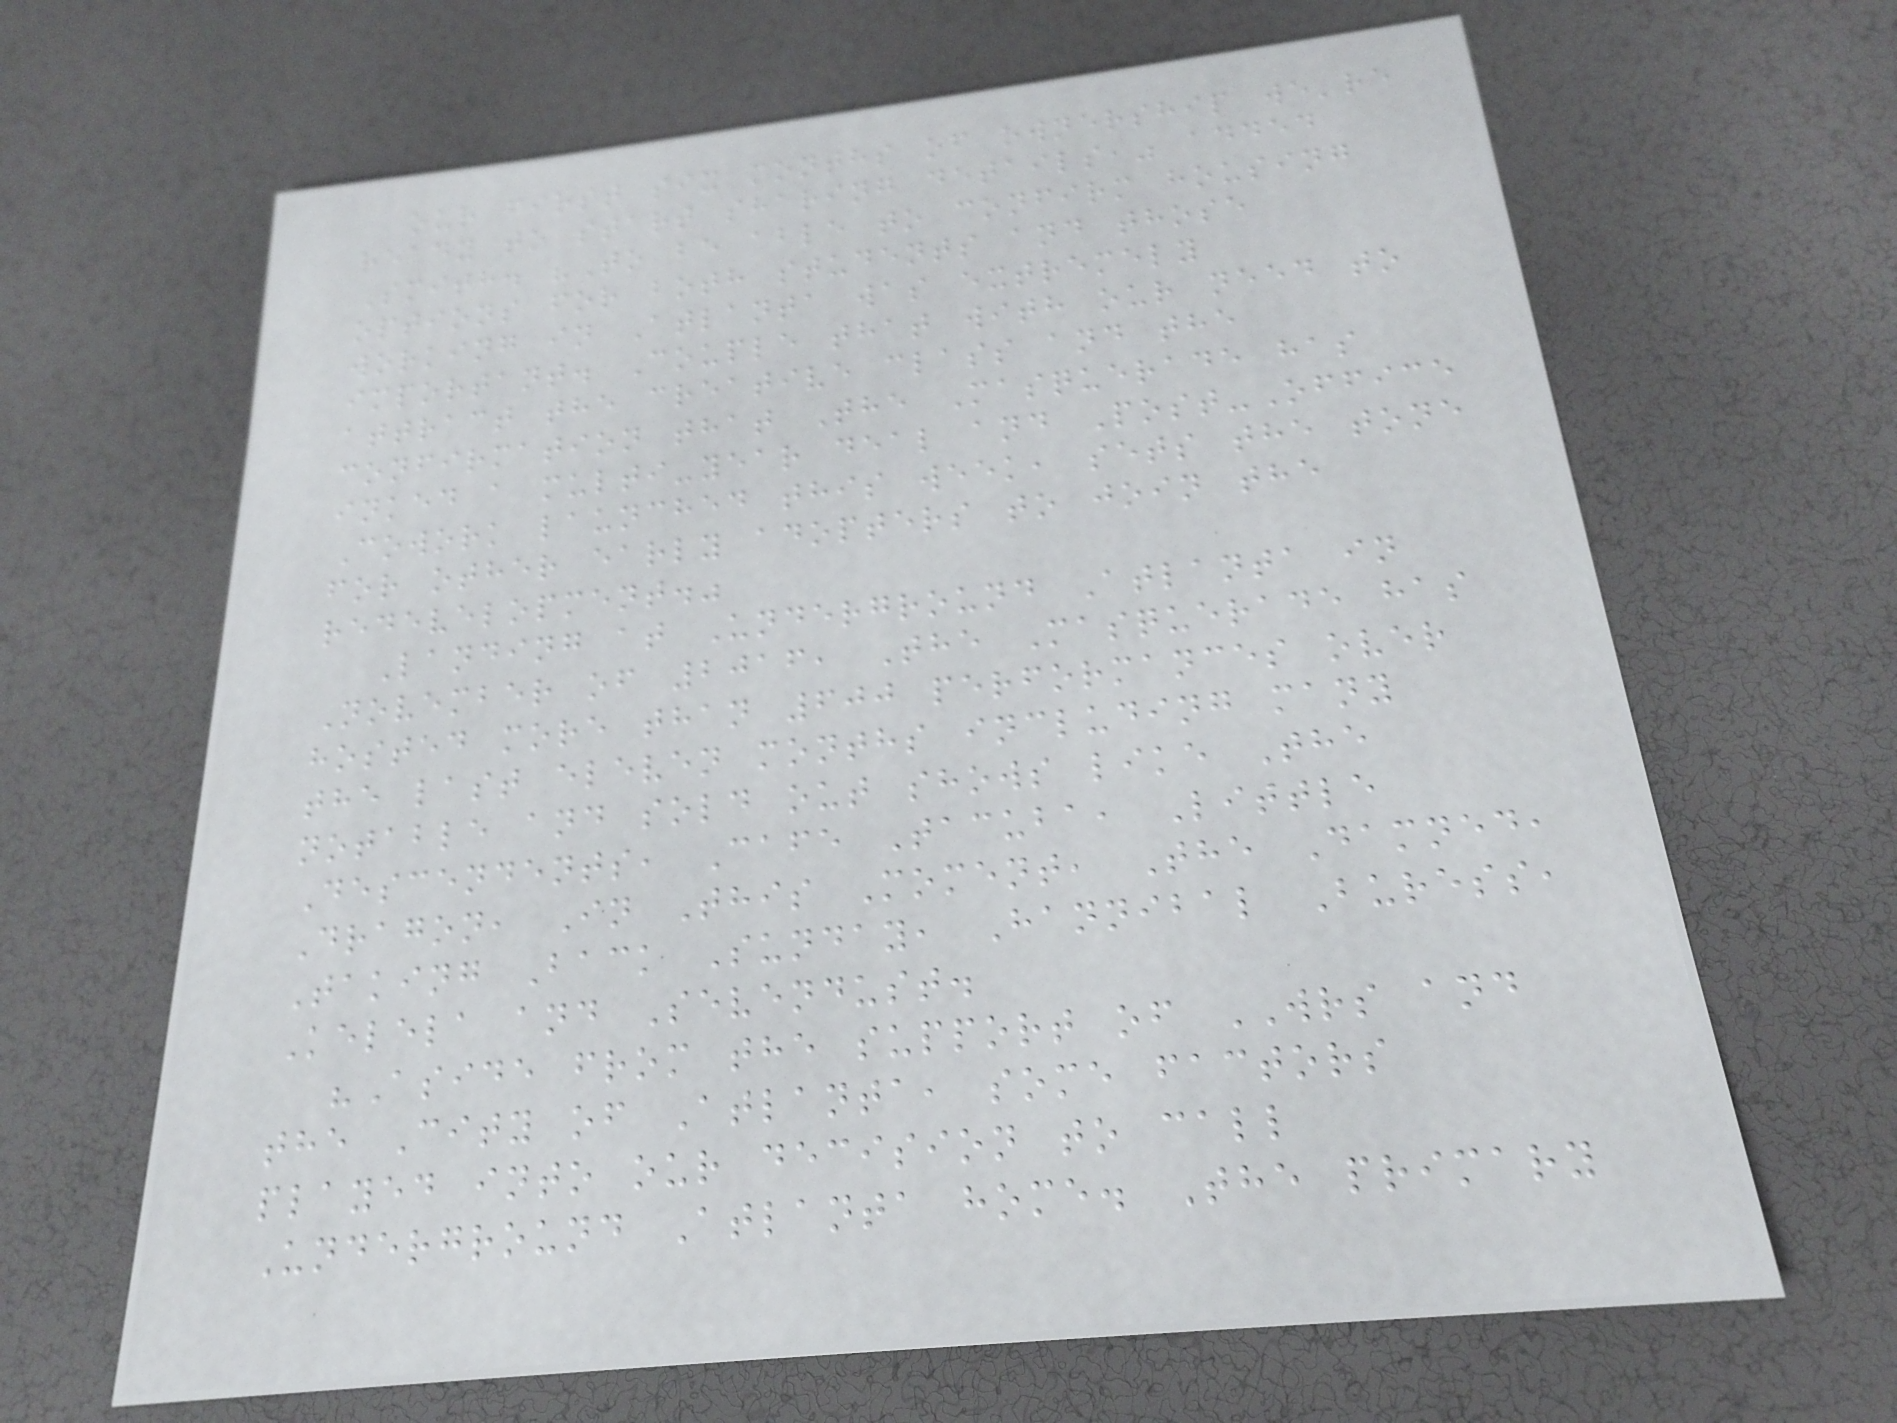our first six months of ownership we're
ready to start sharing details," added
Smith. "To be able to confirm housing
options for both students and those
working in Atlanta was extremely
important. Couple that with our need to
attract the creative class and the
confirmation that The Masquerade has
inked a multi-year deal and Post-Office
Cowork launched this week, sets the tone
for other early adopters to join the
redevelopment."
Landing at Underground Atlanta in
November of 2016, The Masquerade has
hosted more than 600 performances over
the last eleven months including many
notable and sold out shows like The
Descendents, Cafe Tacuba, Little
Dragon, In This Moment, The Damned,
Taking Back Sunday, Hannibal Buress,
Kelela and Sevendust.
"Aside from the support of WRS and
the City of Atlanta, some factors
played into our decision to call
Underground Atlanta home. The primary
